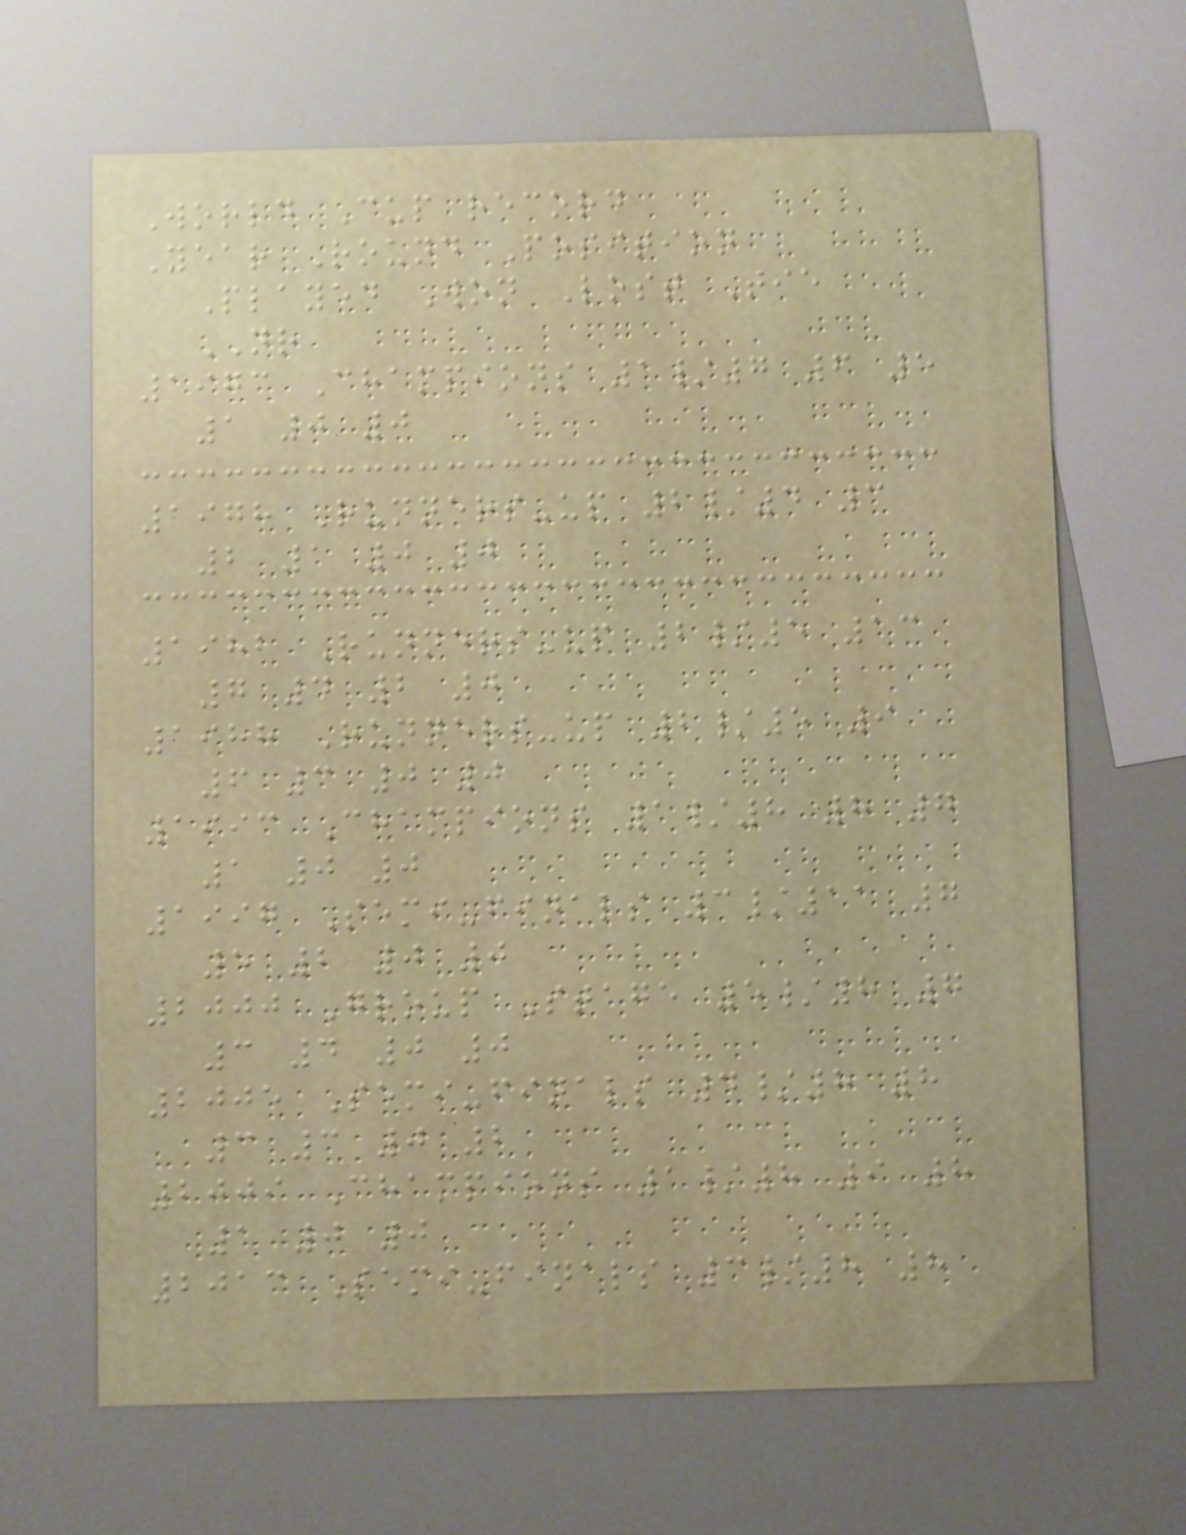World Cup record
Year Round Position
Played Won Lost Tie
NR
1973 Champions 1/7 6 5
1 0 0
1978 Runners-up 2/4 3
2 1 0 0
1982 Runners-up 2/5 13
7 4 2 0
1988 Runners-up 2/5 9
6 3 0 0
1993 Champions 1/8 8 7
1 0 0
1997 Semi-finals 3/11 7
5 2 0 0
2000 Group Stage 5/8 7
3 4 0 0
2005 Semi-finals 4/8 8
3 3 0 2
2009 Champions 1/8 9 8
1 0 0
2013 Semi-finals 3/8 8
